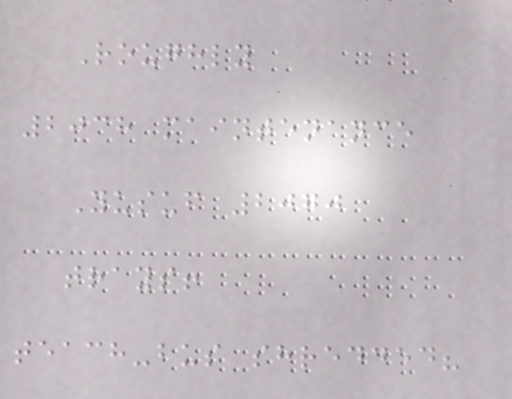Roughly
2038 maintenance
Yusuf 2070
trays!
teach-bus shredded?
